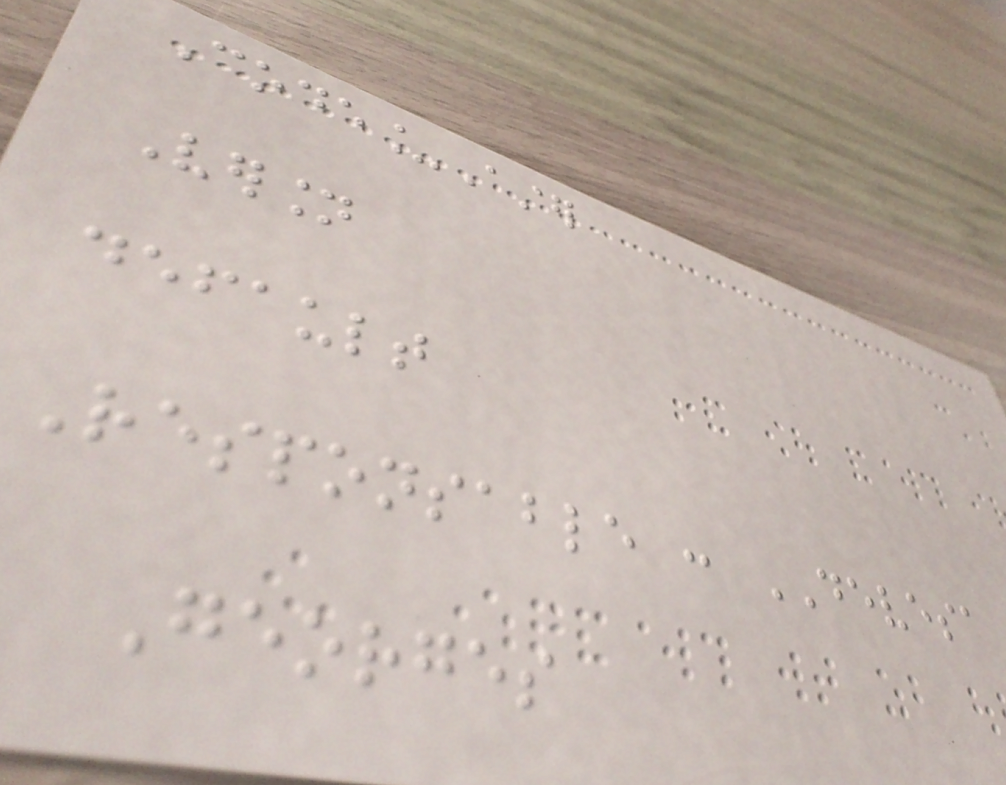Code_Aster
Version
default
Responsable : DEVESA
Georges
